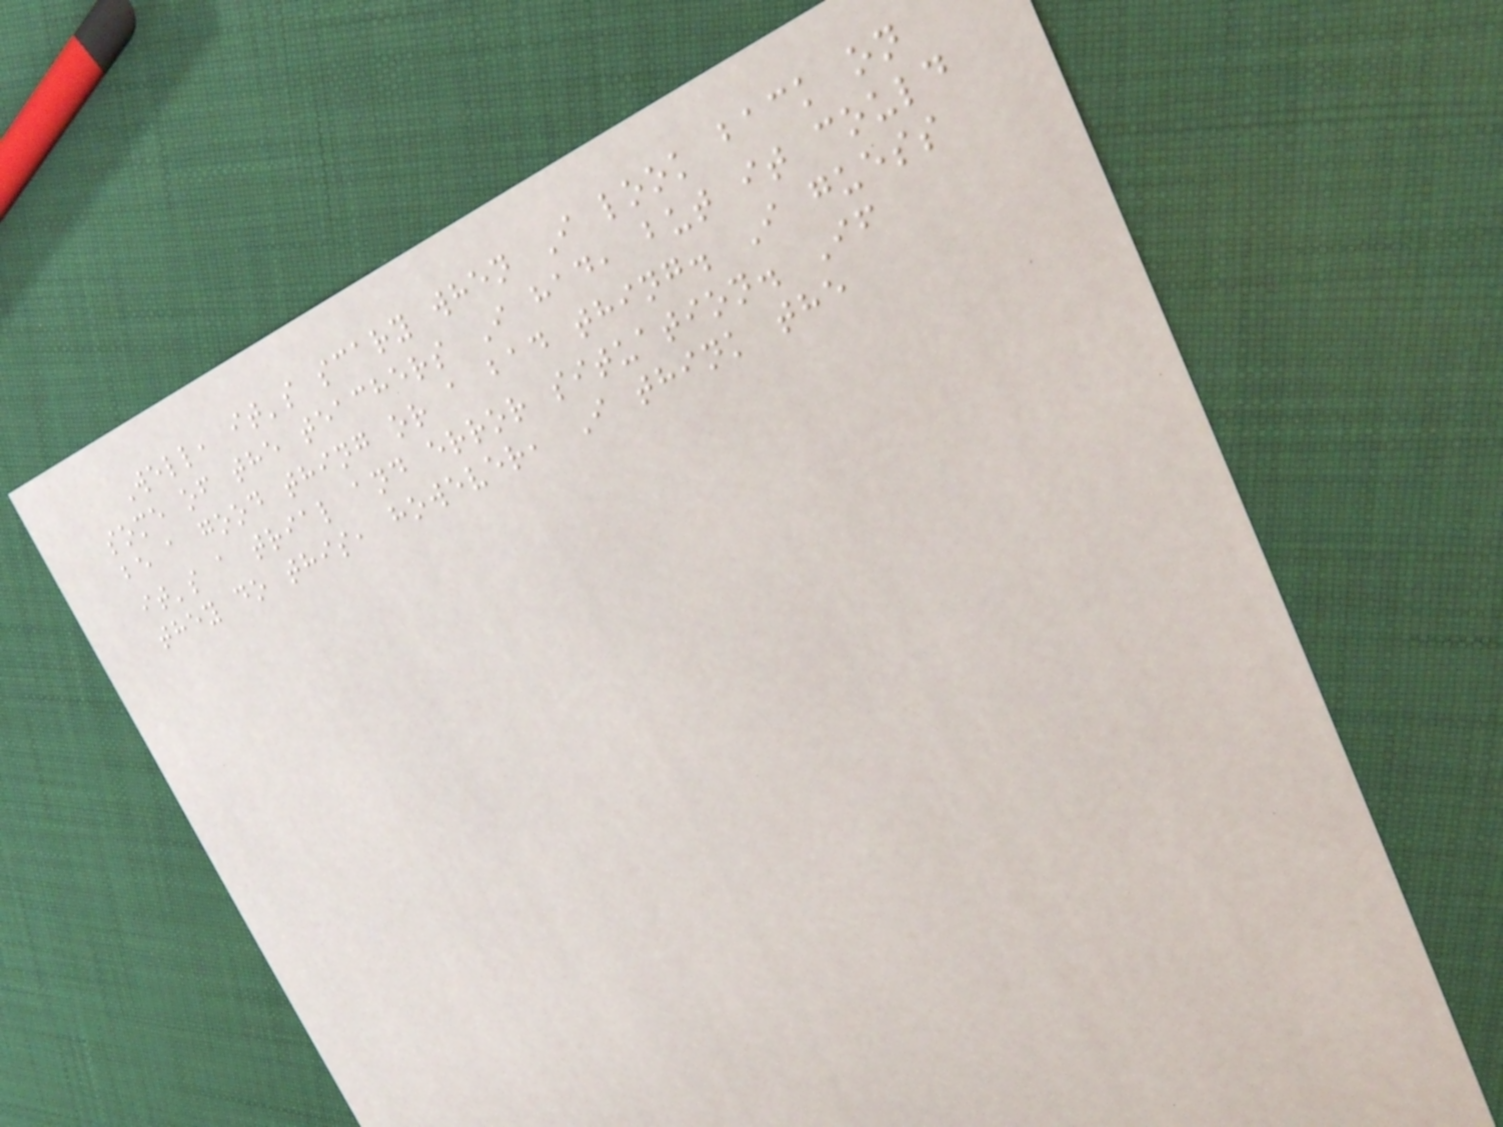Well, it's scary when I look back on
some of the teachers I had, but it could
be a good thing or a bad thing. I guess
it's a trial and error situation. If
they do this, however, I think the
